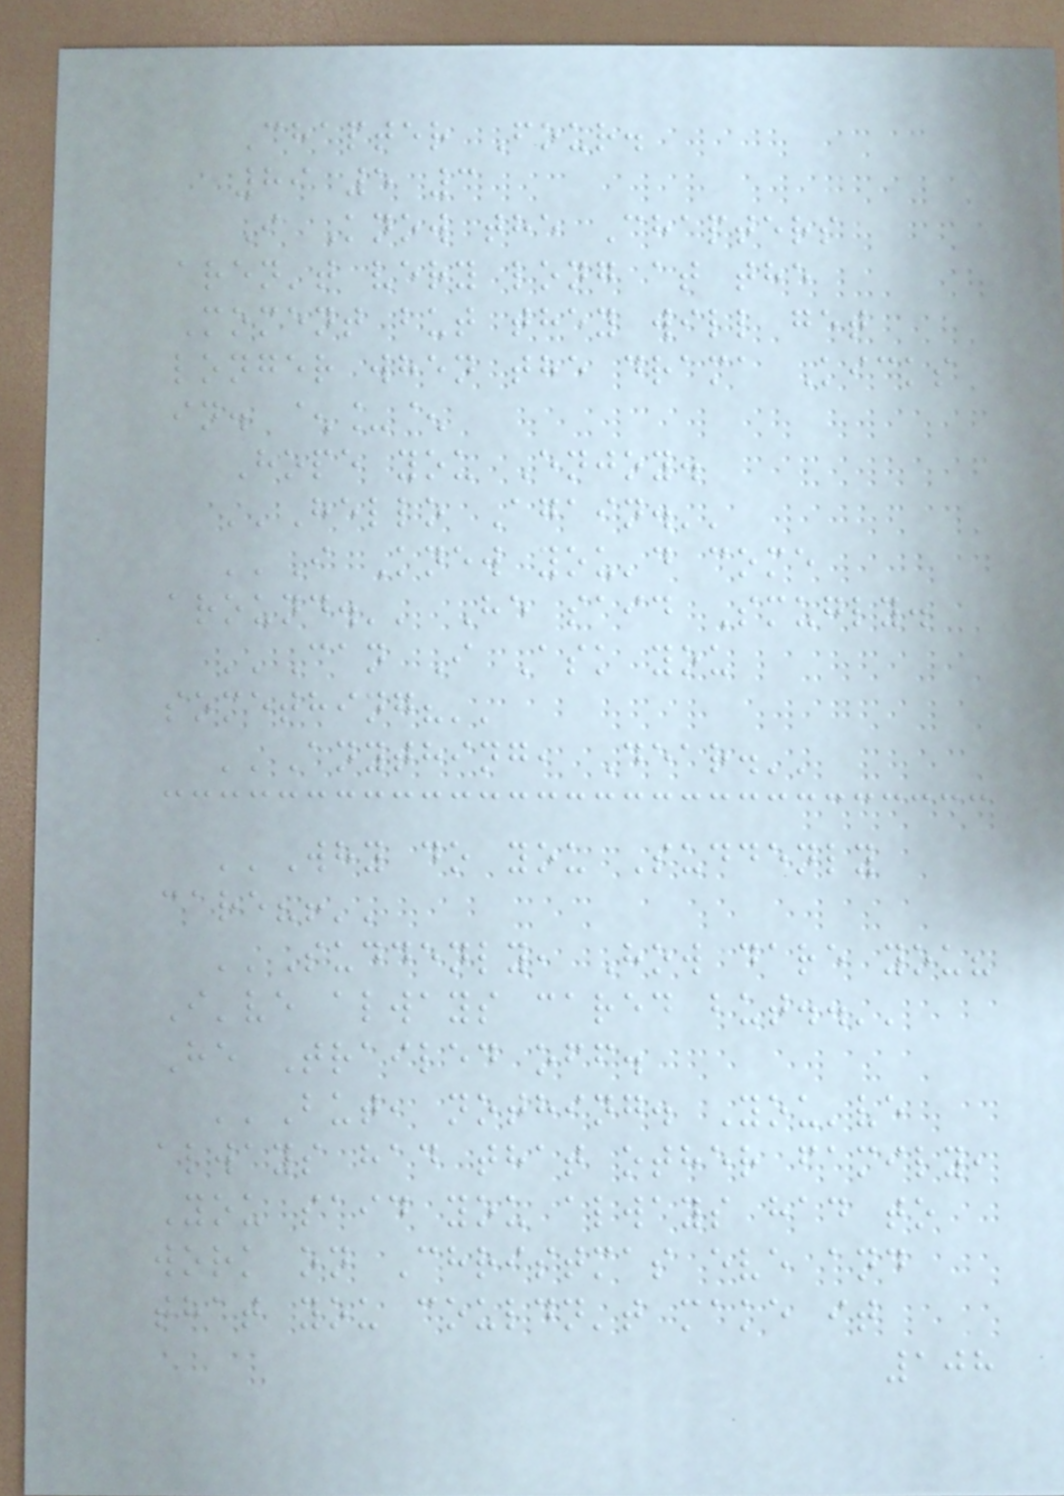Chapter Four.
89 5 3
I Know the Chapters
aren't very long at the
Moment but they will get
longer when the drama Kicks
in. ^_^
Hope you Enjoy.
''Hello Again.''
''I Knew you'd come
around.'' He said Smugly.
''Can I Ask you
something?''
''Anything, Dear.''
''Why do you Suddenly
care?!''
''Suddenly, How dare you?
I've always cared but..''
He Trailed off.
''But, nothing. You've
always had that other family,
You said you always had to
work on Christmas eve and
that you couldn't make it
108
